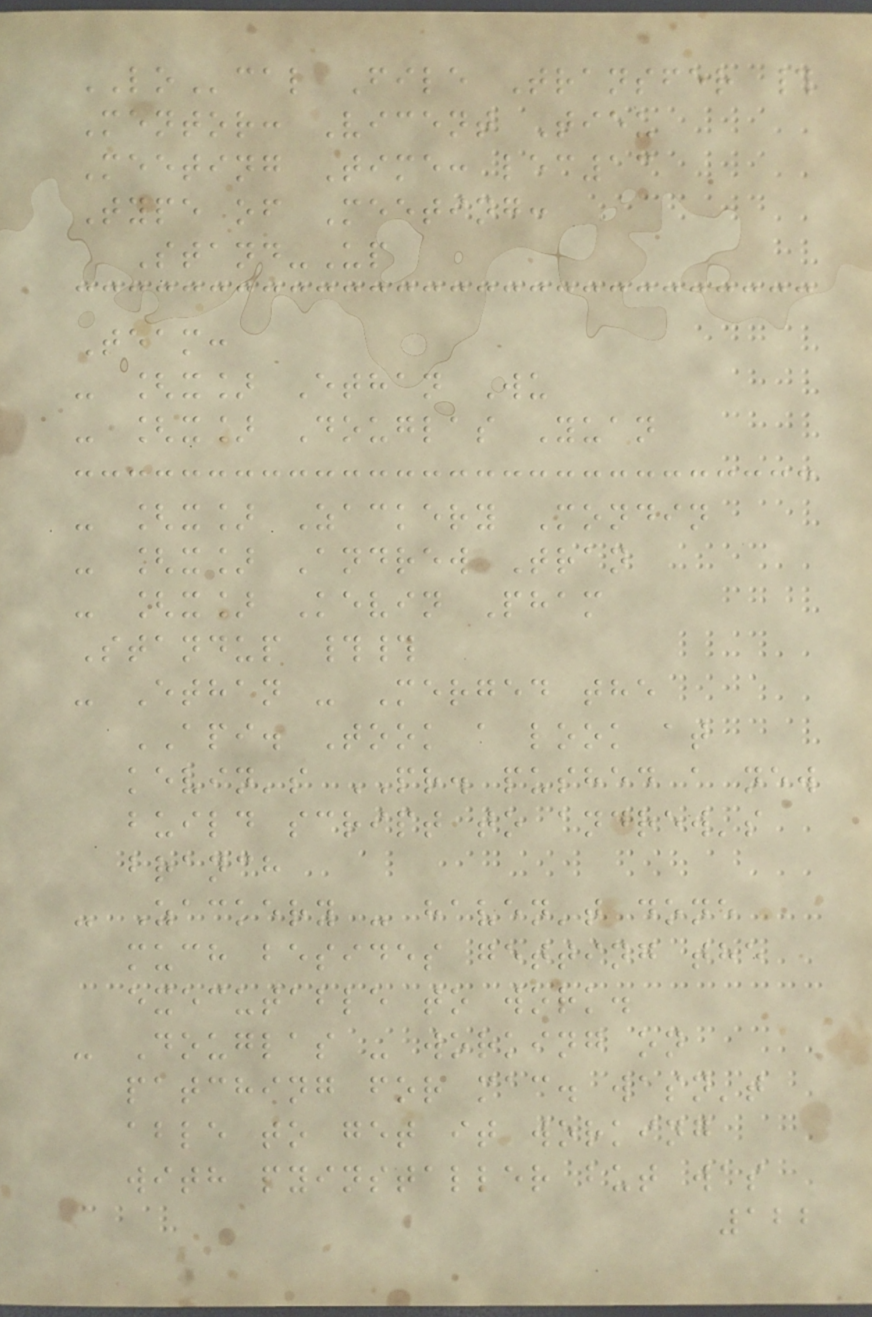LOcal File Transfer #
Mentor: Vicent Tieu
Meeting Time: lec13
Type of Meeting:
Stand-Up
Team:
- [x] Ethan Wu
- [x] Douglas Yuan
- [x] Zackery Mondin
- [x] Andrew Tran
- [x] Kevin Pham
Standup ##
- Ethan - Merged the
API. Took a look at
kevin's PR. pushed a new
build script to andrew's
branch
- Zackery - haven't done
much besides getting the
executable to work.
- Douglas - working on
patching for mac. wasn't
able to get it working
with pyinstaller but was
122
